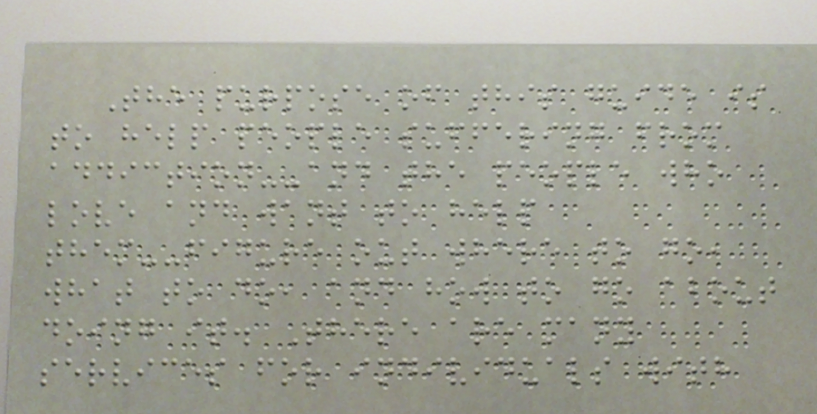The purpose of this guide is
to help people suffering from
addiction--and the people who
love and want to help
them--figure out where to go,
what to do, and how to go about
doing it. There are many
services for individuals with
